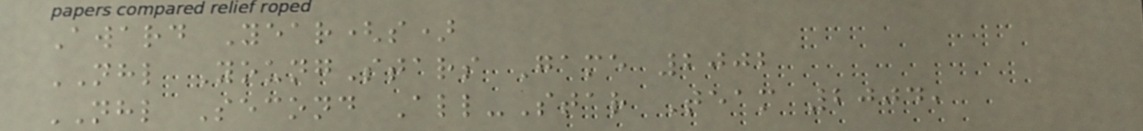Award Year(s)
NHL YoungStars Game 2002
NHL Second All-Star Team 2004,
